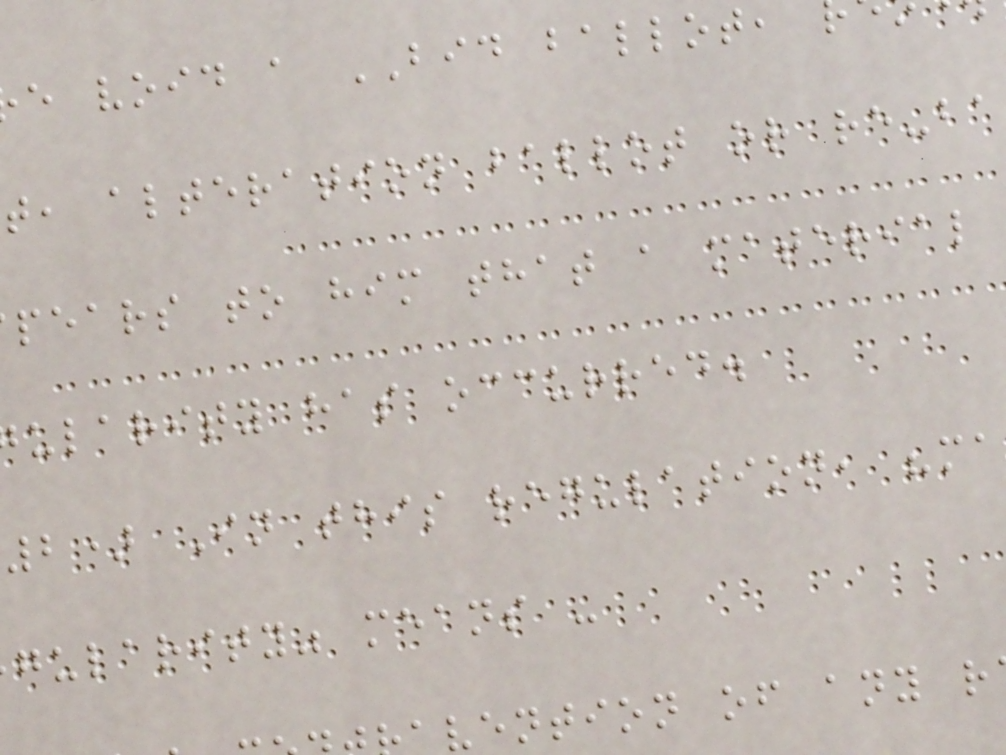e void a BID ballot,
t, alteration ballot or re-ba
pears to him that a material
ularity has occurred.
2) In this regulation, "ma
gularity" means -
vention of any r
